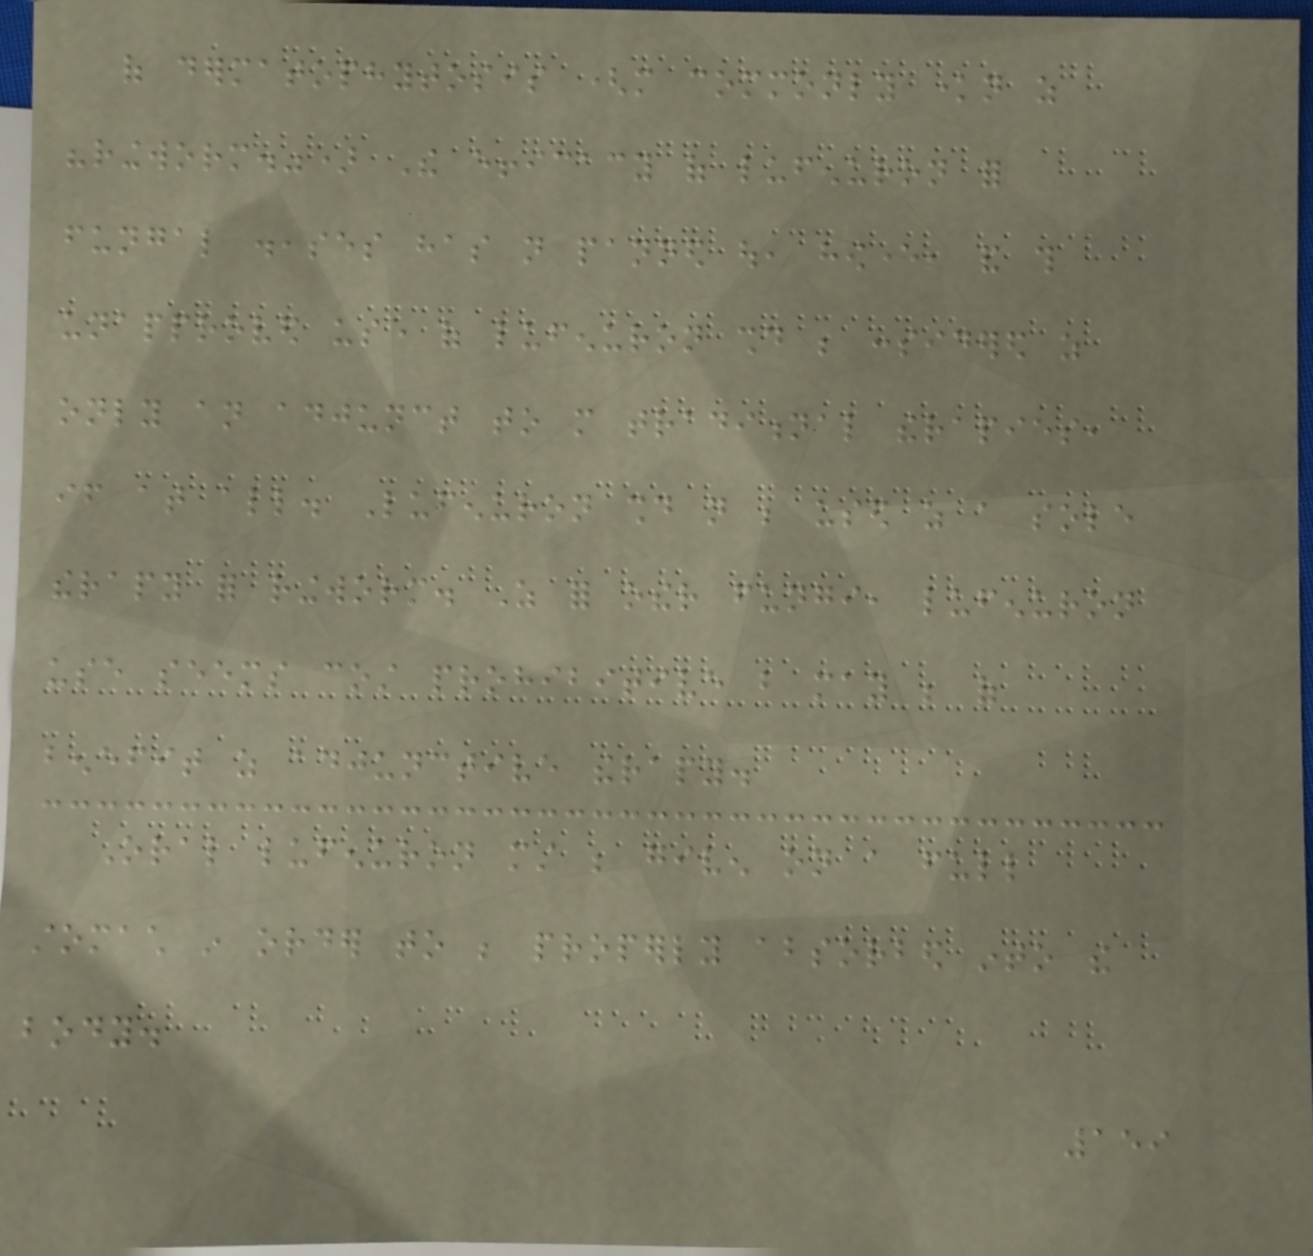of dermatophytosis (more commonly known as
"ringworm.") The efficacy of lufenuron for
fungal diseases has not panned out, however, and this
unapproved use of lufenuron should be considered as
only an adjunct to more traditional therapies,
if at all. Lufenuron should not be used as a sole
therapy for ringworm. As for other fungi, lufenuron
use seems cost prohibitive but may be of
benefit as adjunctive therapy.
Oral lufenuron must be given on a full
stomach in order to be properly absorbed into the
body.
159
